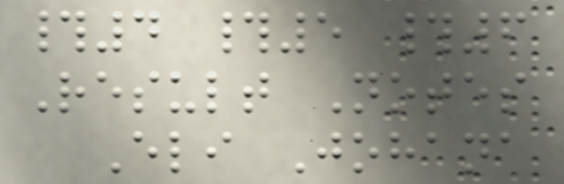#4 #5 #6
Result Notes
Eli Johana
